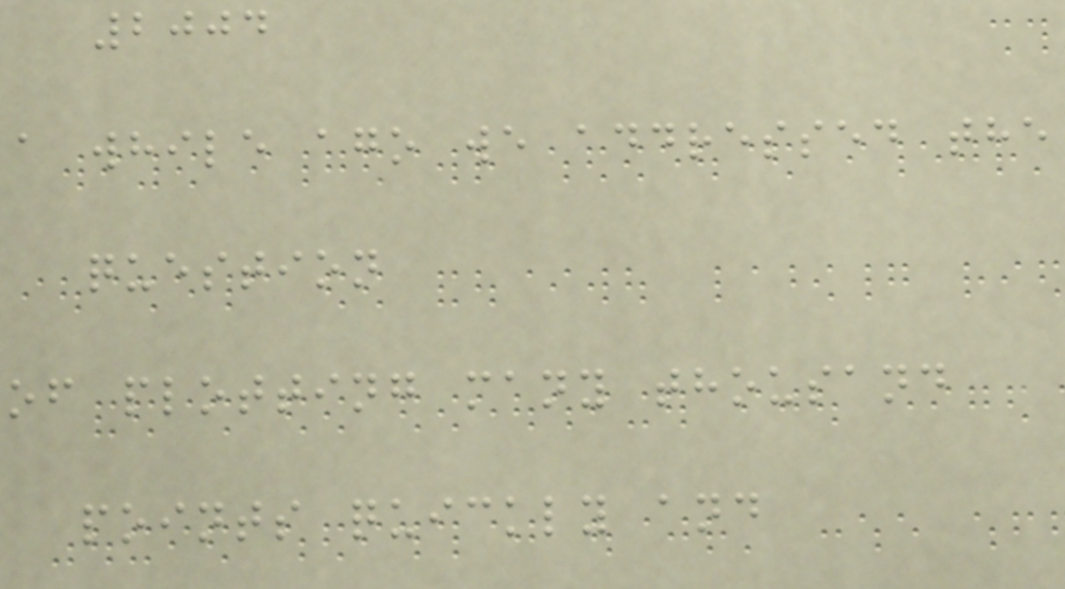2004
a while ago we addressed the
question
of plotting many thousand
points quickly and
